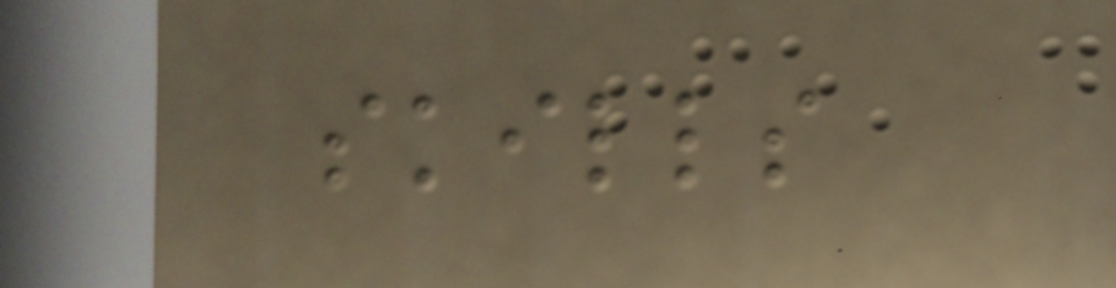skills
